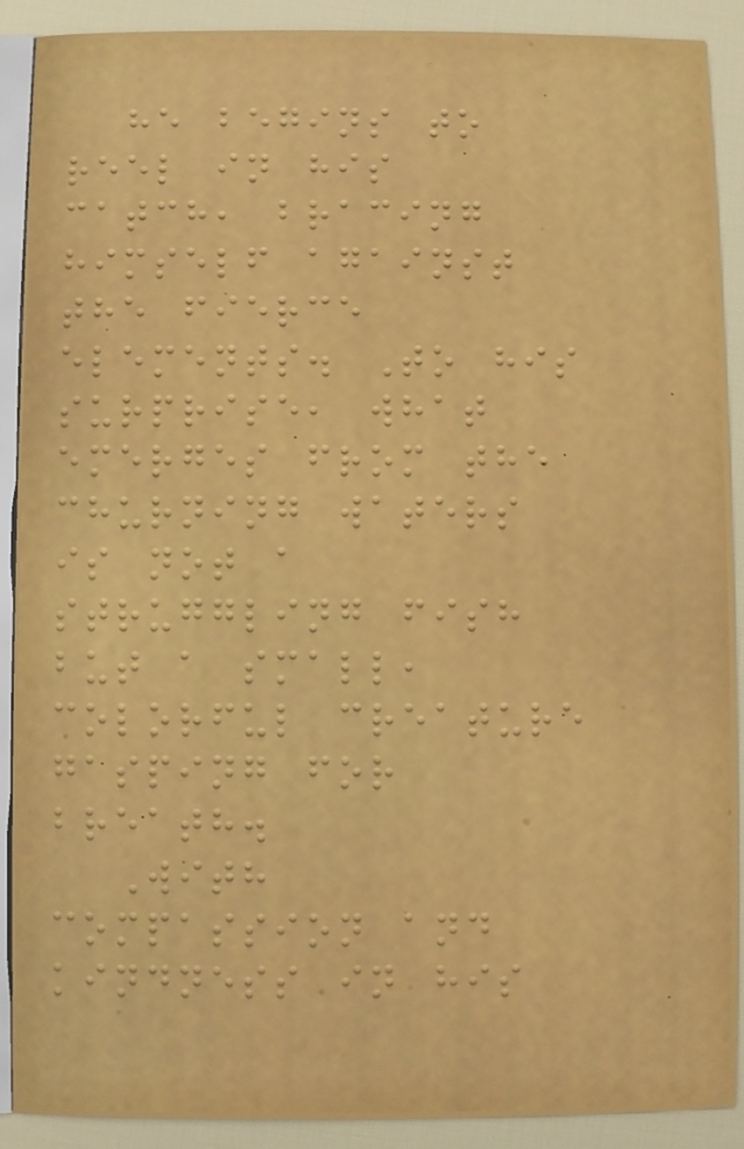he begins to
reel in his
catch, bracing
himself against
the fierce
elements. To his
surprise, what
emerges from the
churning waters
is not a
struggling fish
but a small,
colorful creature
gasping for
breath.
With
compassion and
kindness in his
